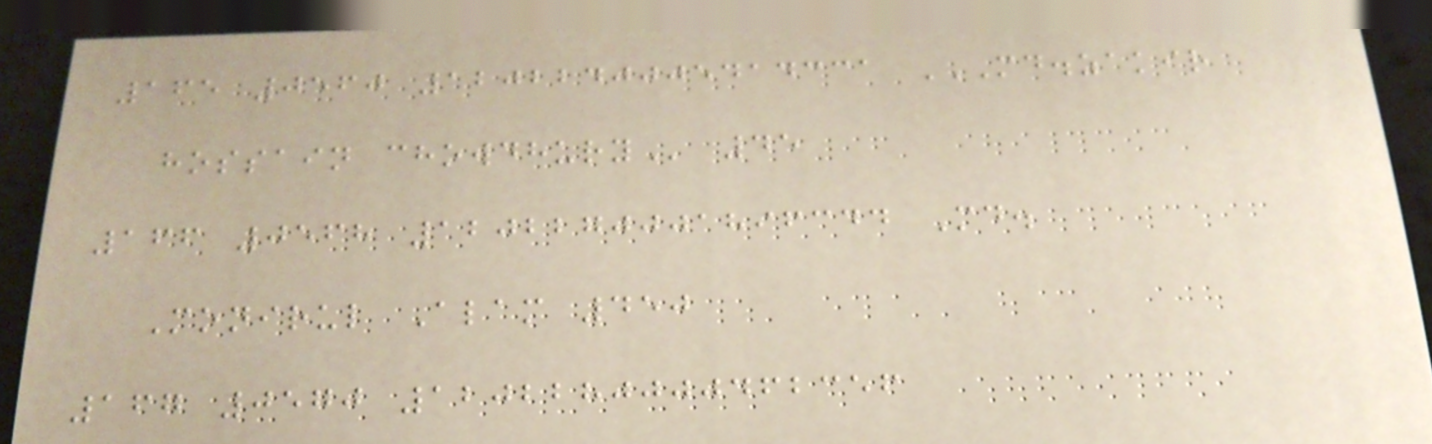165 0560 1202240005414331 MD.ZAKIR
HOSSAIN CHOWDHURY 45
166 0568 1202270001896344 Md.
Monirul Alam 450
167 0570 1202280000462356
